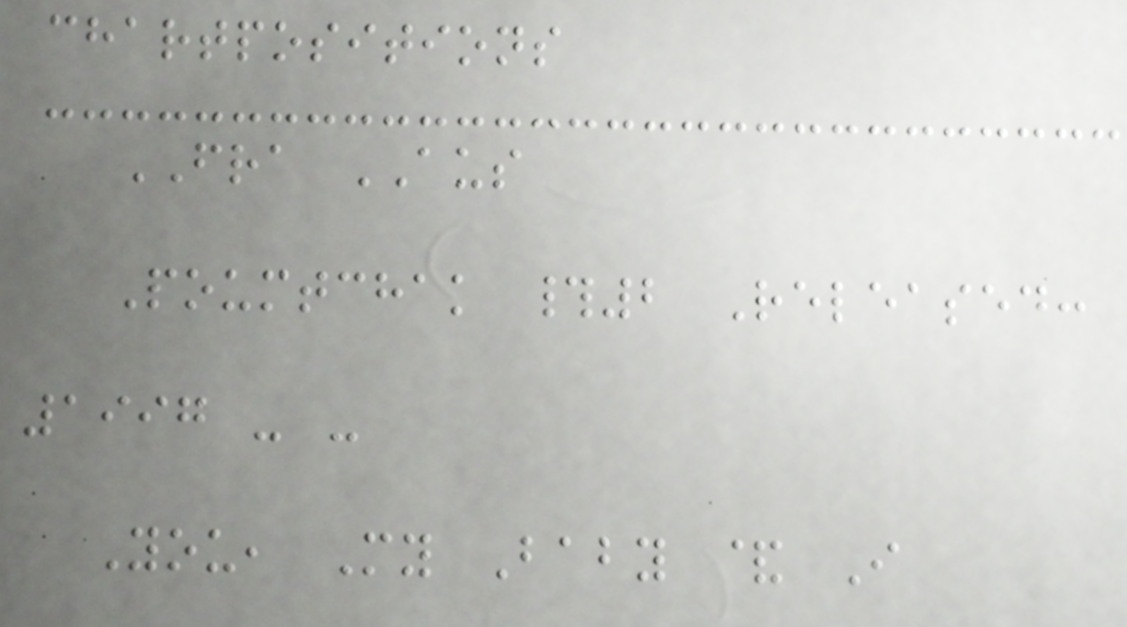chartpositions
FRA AUS
Poumtchak #2 Released:
1997 - -
You, My Baby & I
